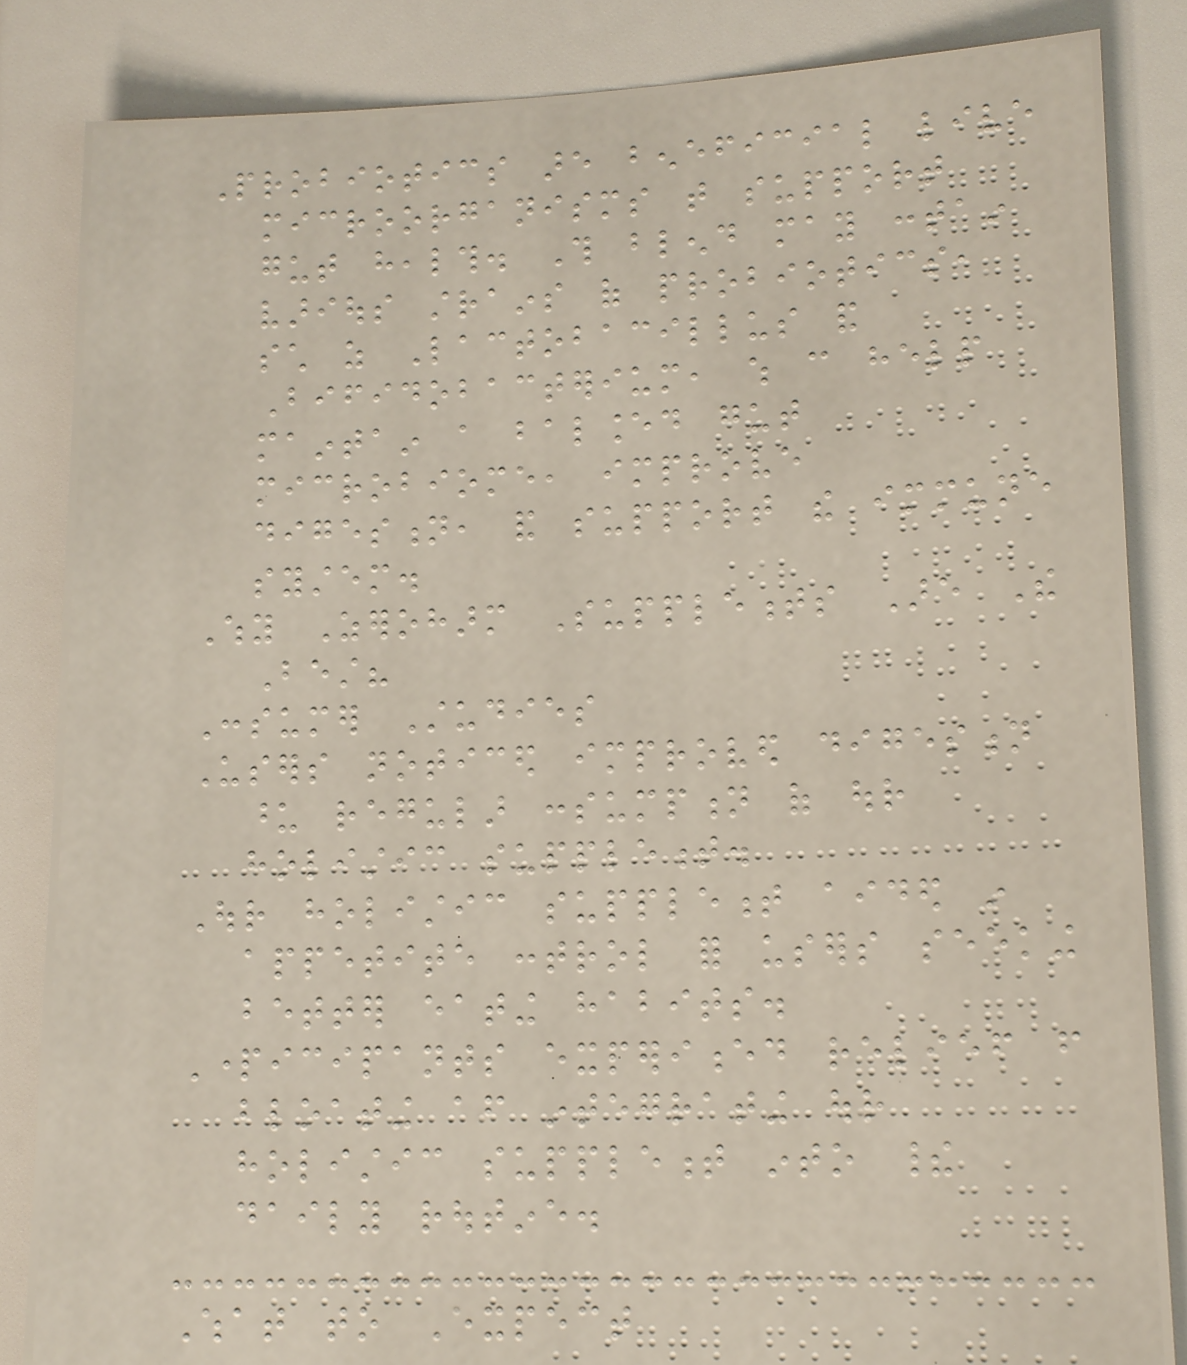Probiotics are beneficial live
microorganisms that support
gut health. This blend may contain
various strains of probiotics,
such as Lactobacillus and
Bifidobacterium, which can help
maintain a balanced gut
microbiome, improve
digestion, and support the immune
system.
Why Zeroharm Supplements Are The
Best?
Consumer Studies
Users noticed improved digestion
upon regular consumption of our
holistic supplement.
Our holistic supplement aided in
appetite control for users seeking
better eating habits.
Participants experienced relief from
bloating after integrating our
holistic supplement into their
daily routine.
What to Expect
